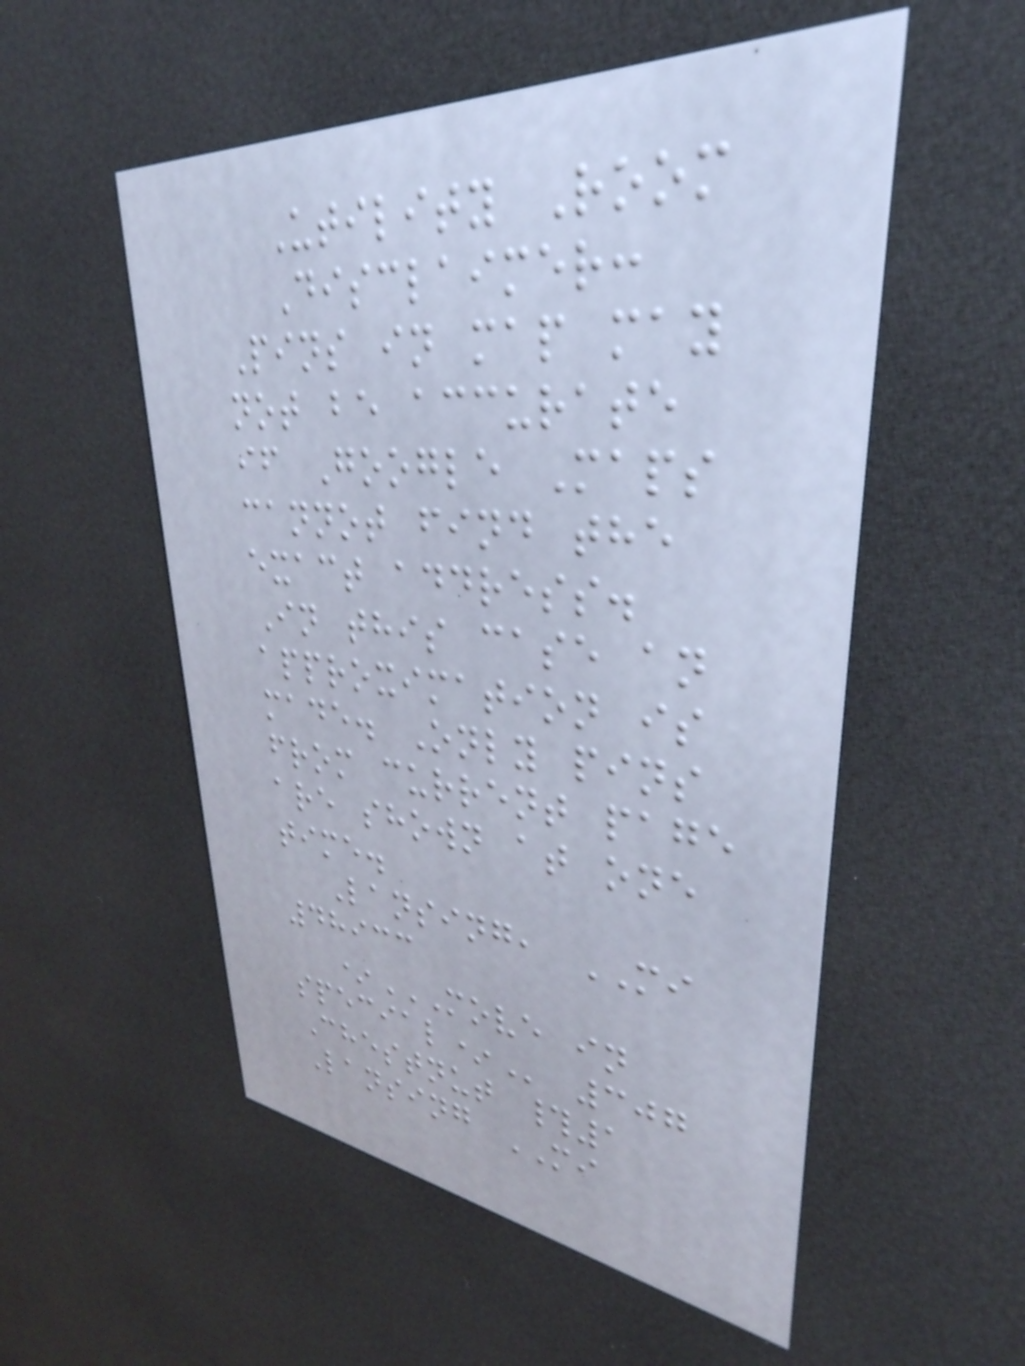Utility Room
Disclaimer:
Pins in map may
not be accurate
if Google Maps
cannot find the
exact address.
In this case an
approximation is
made. Only pins
from current page
are shown at one
time.
Lansing, MI
48933
*MOVE IN
SPECIAL* 307
Chestnut #1
Lansing MI
